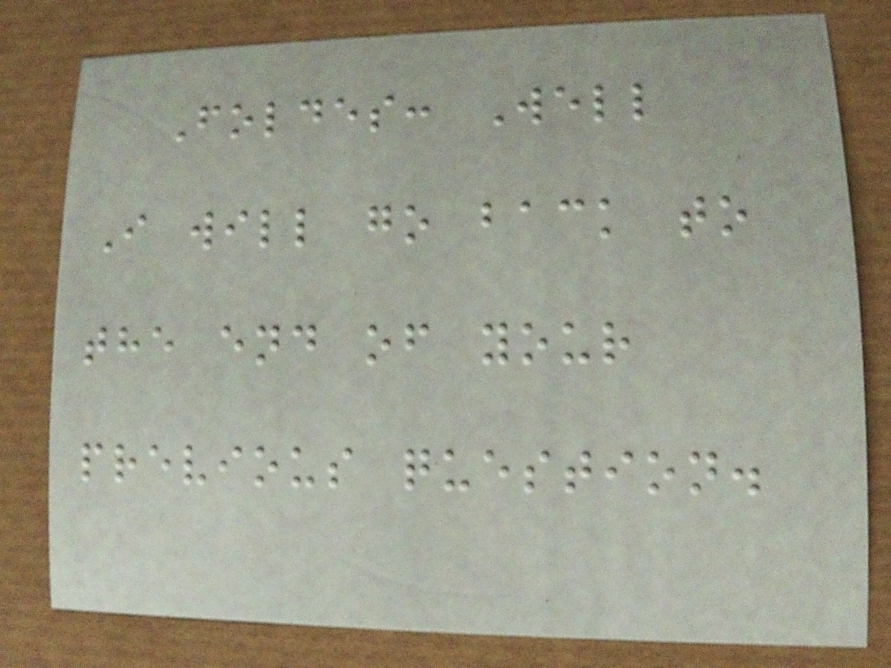Foldes: Well
I will go back to
the end of your
previous question.
